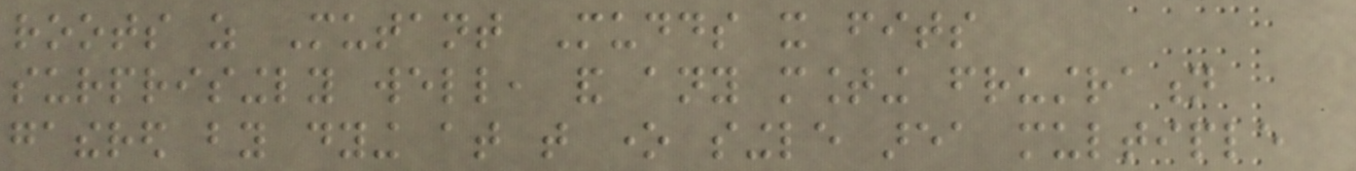roots as Mutant Mudds it fits
surprisingly well, and any mounting frustration
gathered by dying at that one single area multiple
